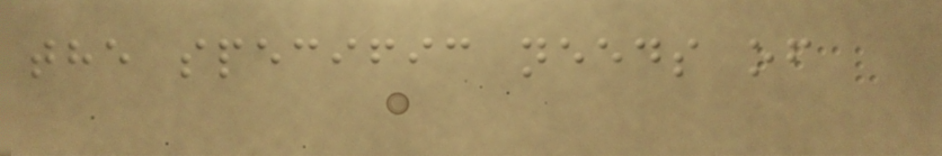the specific needs of
